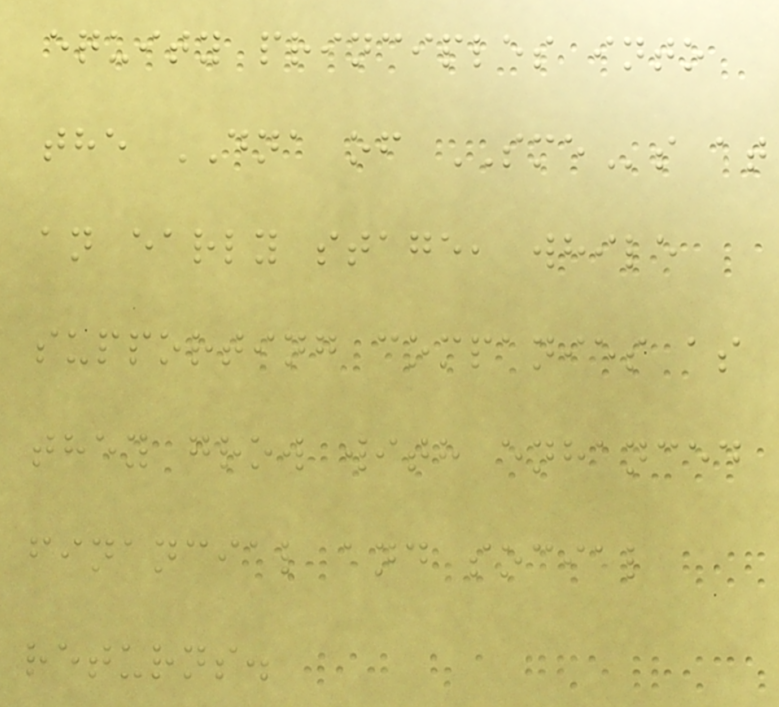equity principles into
the DNA of SMEs at
an early stage, while
supporting companies as
they grow with enhanced
financial and social
returns.
